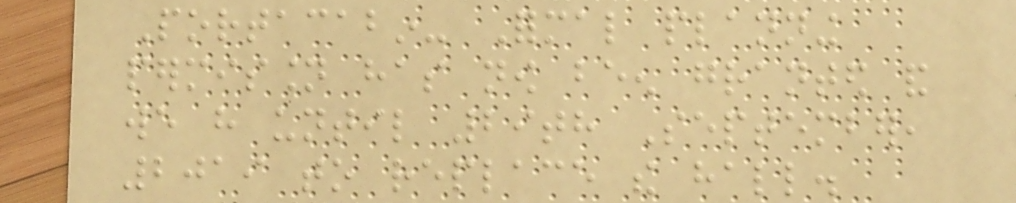Portacabin- Formal planning
permission has now been granted and
we have until 29th September,
2019 to replace the hall.
